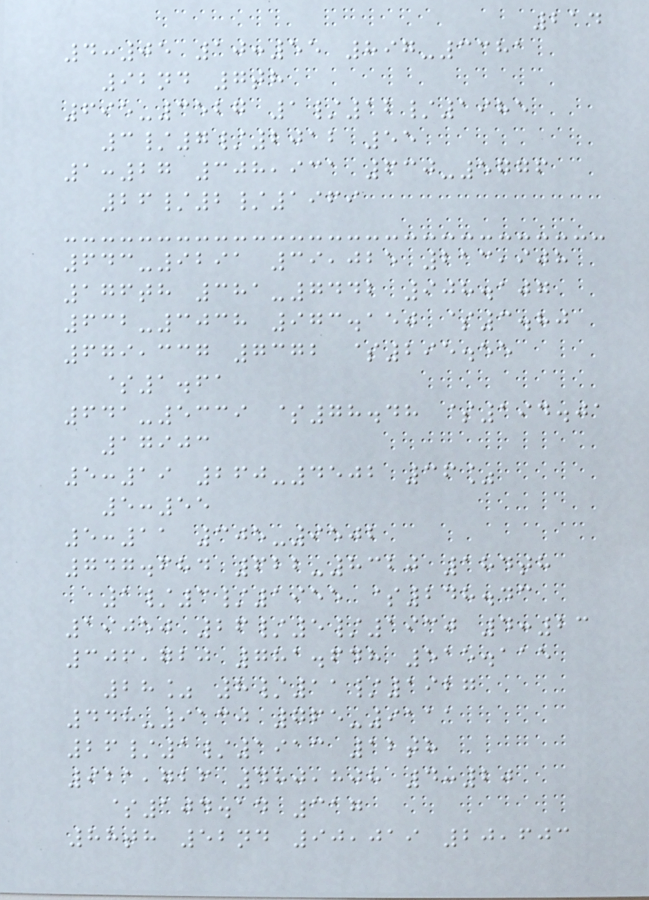214
4:05 10:55 897-3381
92nd 7th
695-3527 1/12/1985
3/7/2012 55
1:27 308,931 630-5776
26/2/1969
643-9291 39,025 213,908
176th 381-7442 908.107
632-3038 973.150 $3.80
679,337 7372 $295.55
$1.61
641-5339 $78.48 $194.01
17903
5:19 260-4502 36%
5:55
5:11 305-9502
747.684 622-8320 184th
1/3/1955 $248.43
19050 26/5/1930 4:23
306,720 781.648 515.115
28% 8/11/1927
448-9130 765-9111
26/1/1913 12th
921,726 480,808 4:20
$104.14 317
88th 52nd 90,019 20,603
